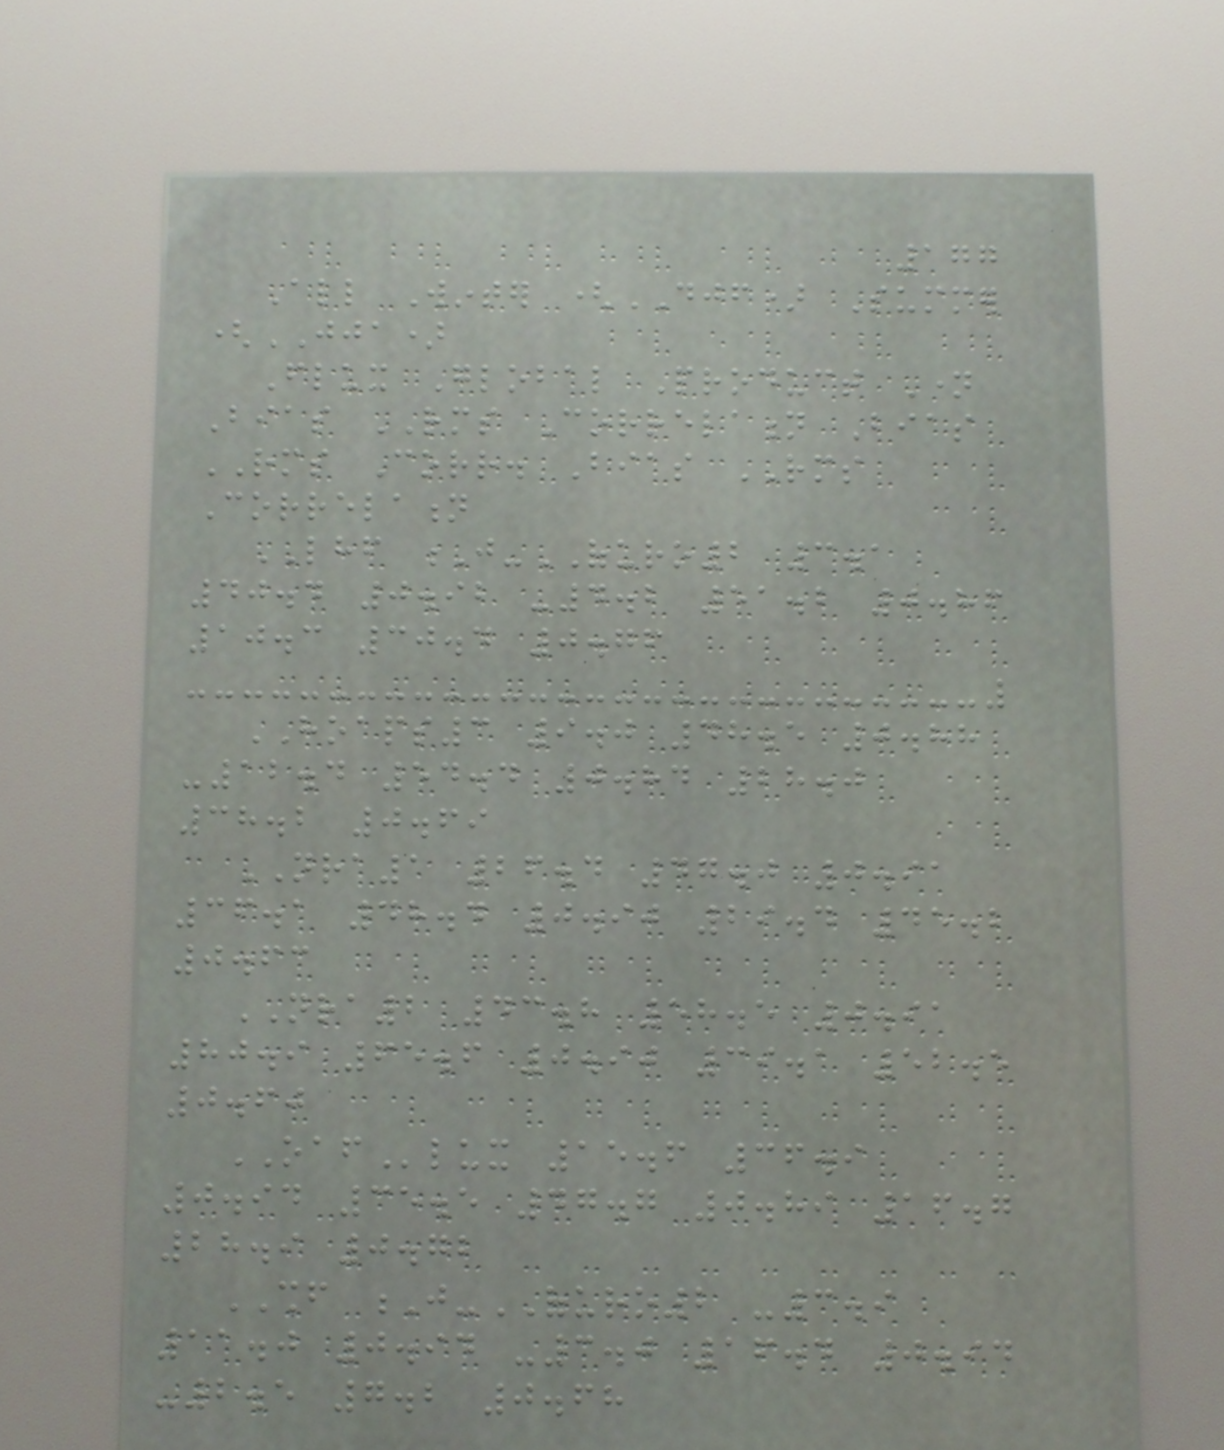177
All Winter (DJF) Summer
(JJA)
Flux Global Product Name
Bias RMS Correlation Bias
RMS Corr. Bias RMS
Correlation
LHF J-OFURO2 3.1
40.4 0.92 -4.2 51.2 0.86
10.3 30.4 0.76
HOAPS3 9.0 48.5 0.88
-12.4 54.4 0.84 28.0
38.2 0.69
NRA1 26.4 47.0 0.91
36.1 48.4 0.90 29.4 45.2
0.63
NRA2 43.8 58.5 0.91
80.9 65.6 0.90 39.1 52.5
0.60
OAFlux 15.6 36.9
0.94 35.5 47.7 0.89 16.7
28.9 0.72
SHF J-OFURO2 -3.9
11.0 0.94 -3.0 16.4 0.94
-2.5 7.2 0.68
